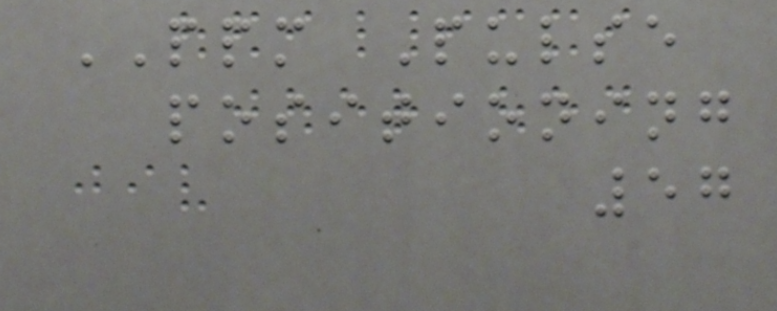PPM Pulse
positioning
57
